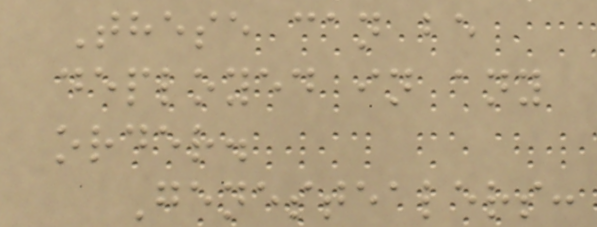These can be
deployed in any
order.
Genestealers:
